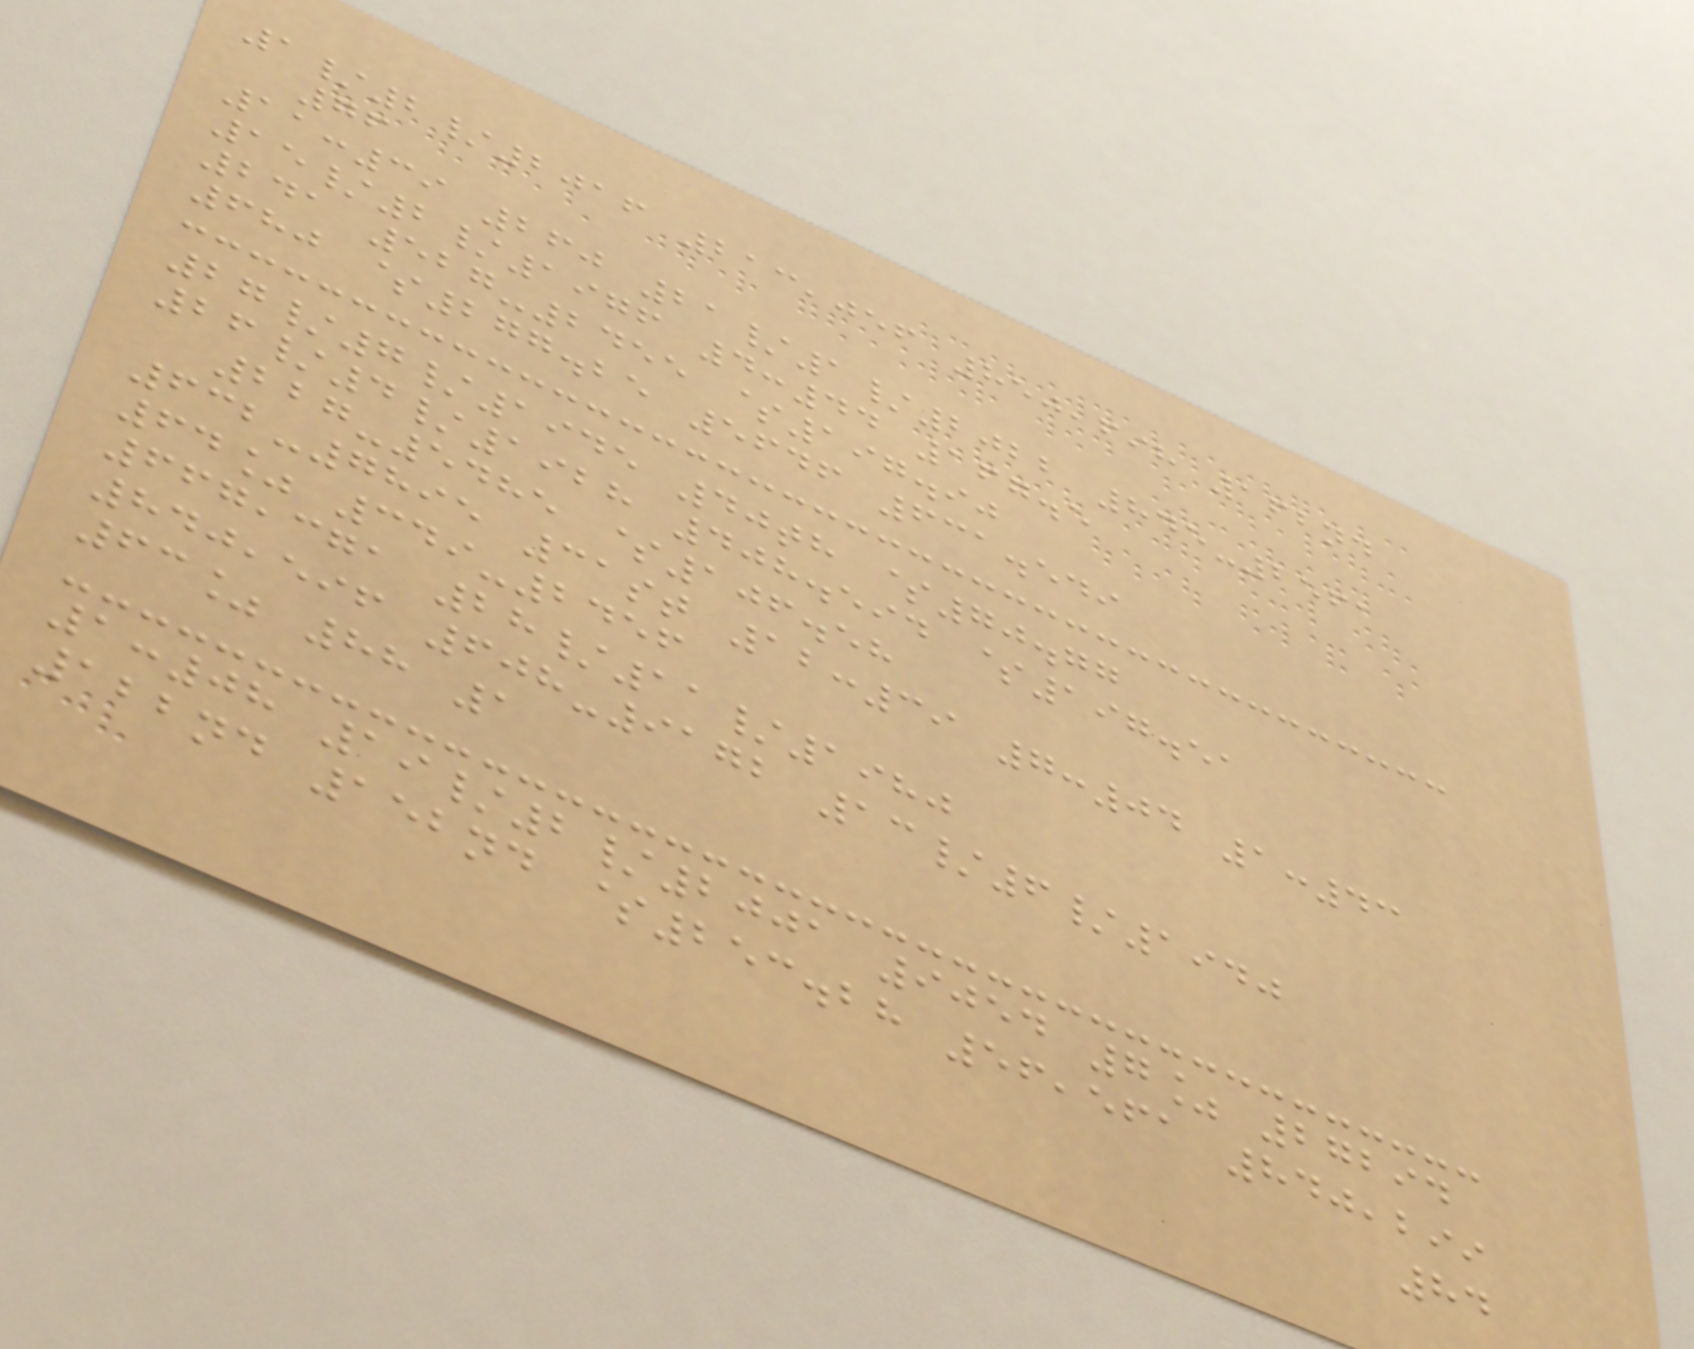1/2/2016 213,056 850,698 162nd
76
11:39 260 21/1/2022 845-2561
15/2/1976 4:44 167.5
241 527-2455 $197.90
680 $277.25 5646 631.549
27/7/1945 40th $70.77
26/4/1928 408.594 $197.51
227-5485 $106.58
632-7895 31st 12:39 7:04 1:43
64% 349-2456
667,371 28/11/1980
840,596 608-9172 13/6/1940
63% 88 1
1:08 19/2/2001 9054 7% 27294
122nd 152nd $253.28 56,561 840,299
84
